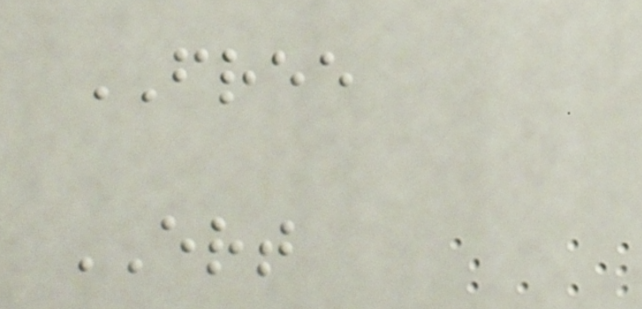FREE
ERT
